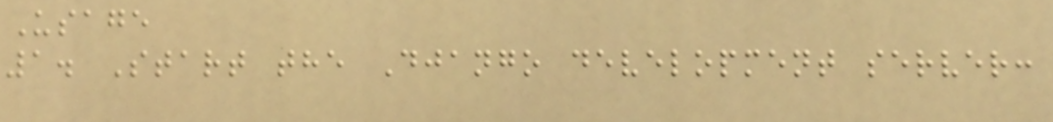Usage
1. Start the Django development server:
